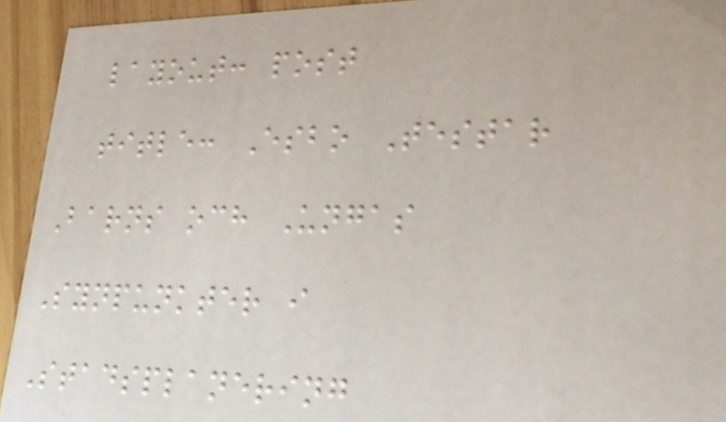layout: post
title: Esbo Testar
Barns och Ungas
Synpunkter i
Stadsplanering
